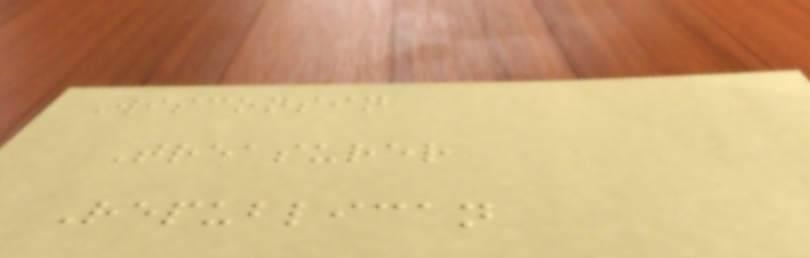Wisconsin
Treasurer
Republican
